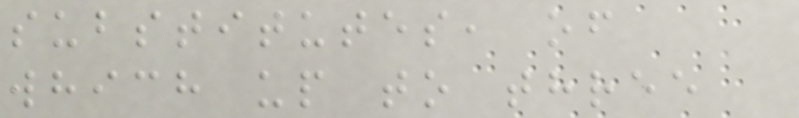substitutes, of
which up to three
